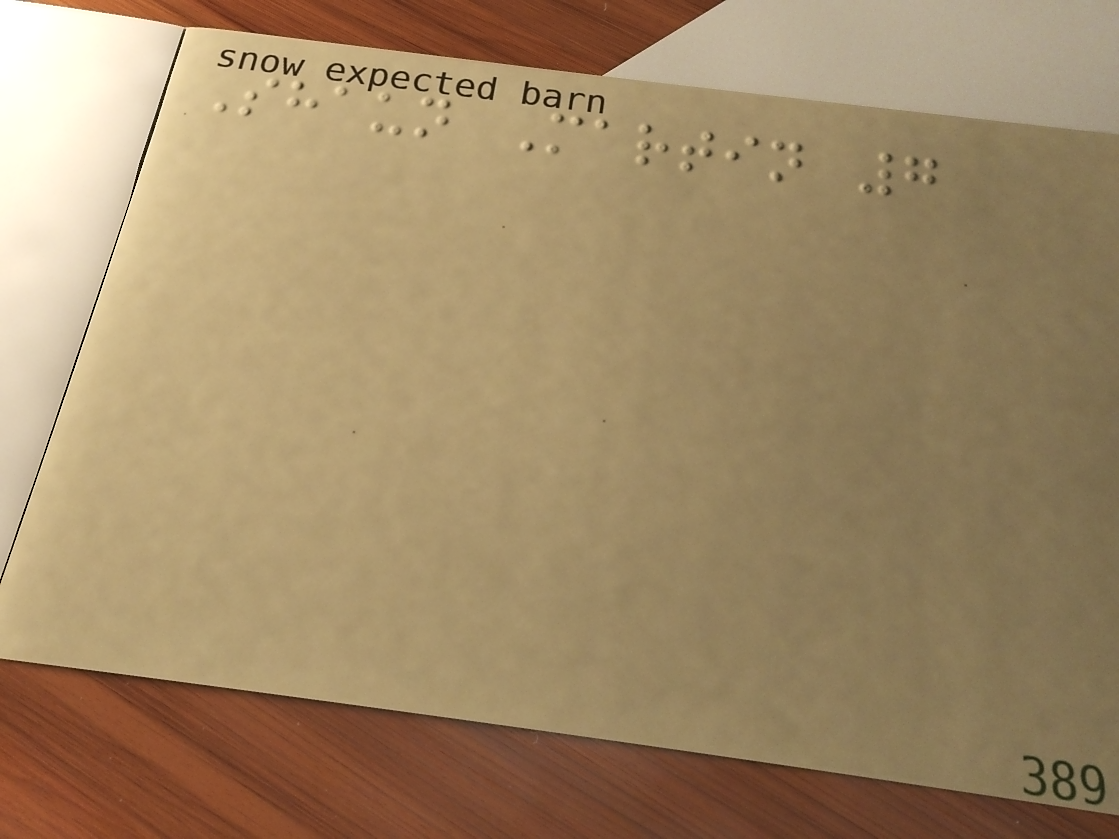Shaun Martin 7
